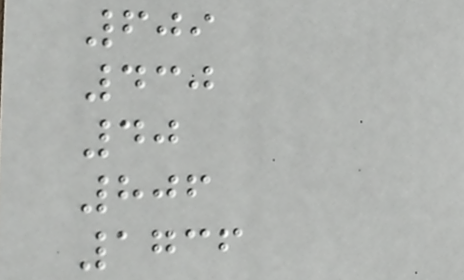609
430
40
806
1736
